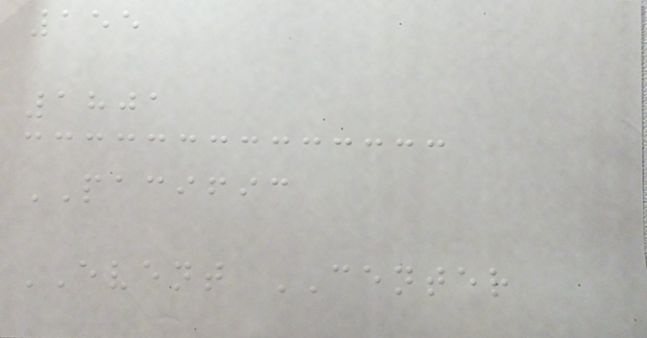155
1801
PACIFIC
EVENT CENTER
